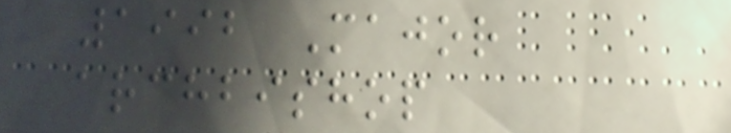1992 Major
archbishop
